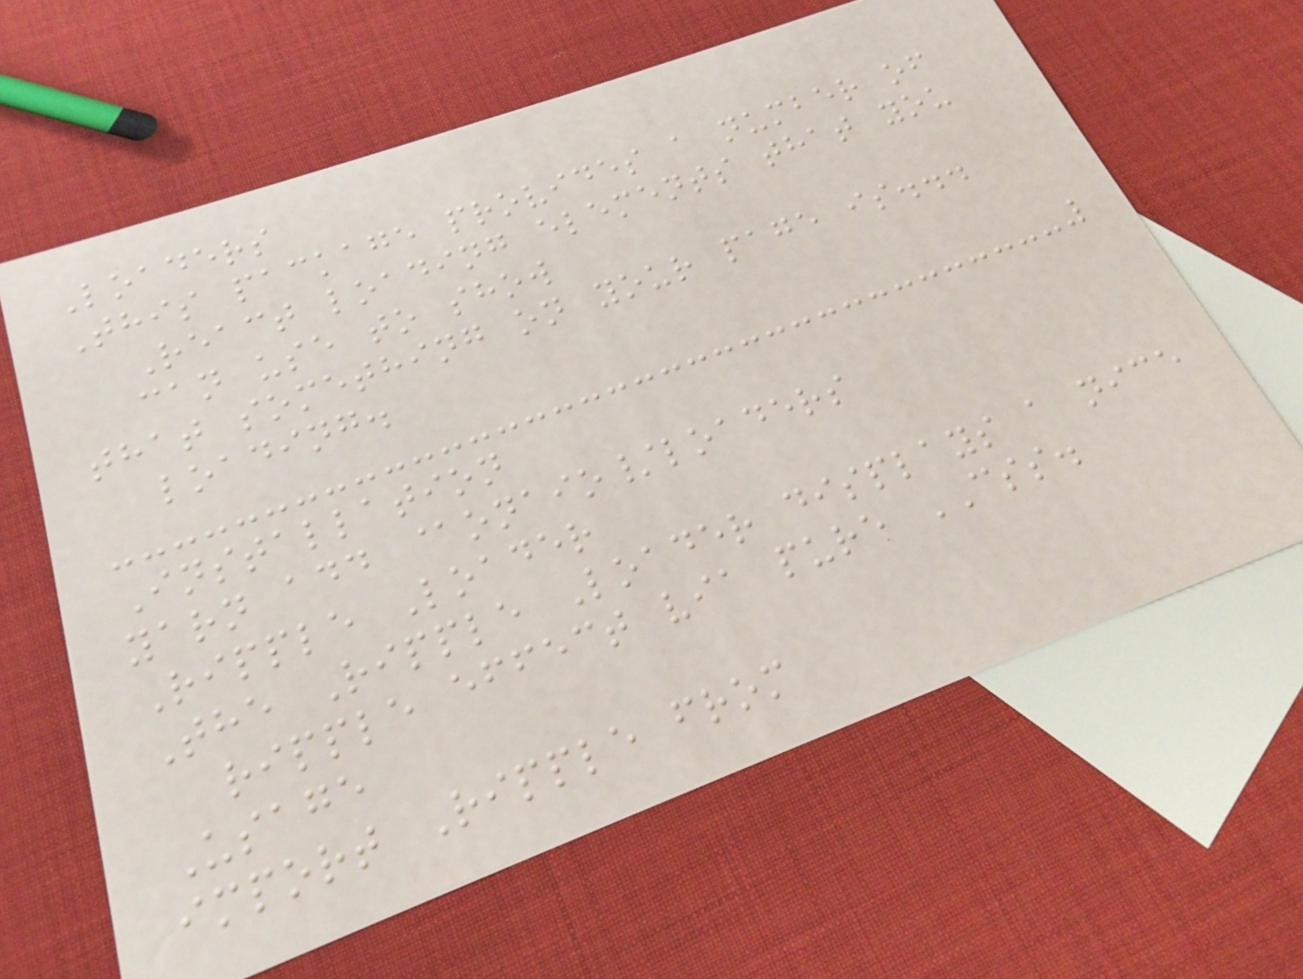Loaders
This package provides a number of
React loading elements that you
can use to show
that something on your page is...
loading.
Installation
yarn add @onaio/loaders
Ripple Loader
The Ripple Loader displays a nice
ripple effect via pure CSS.
Usage
import Ripple from
